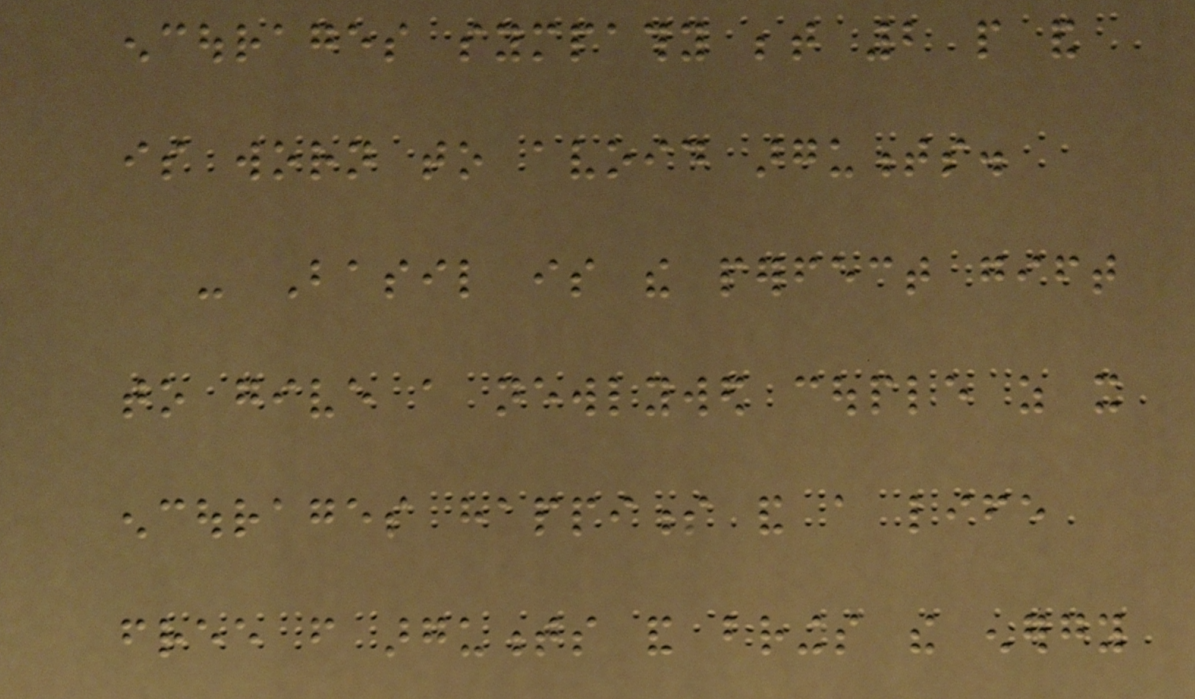encourages sympathy between 2 people and
is worn to avoid arguments.
- Basil is the perfect gift
to give a newlywed couple as it
encourages happiness and a life
free from arguments and brings the energy
